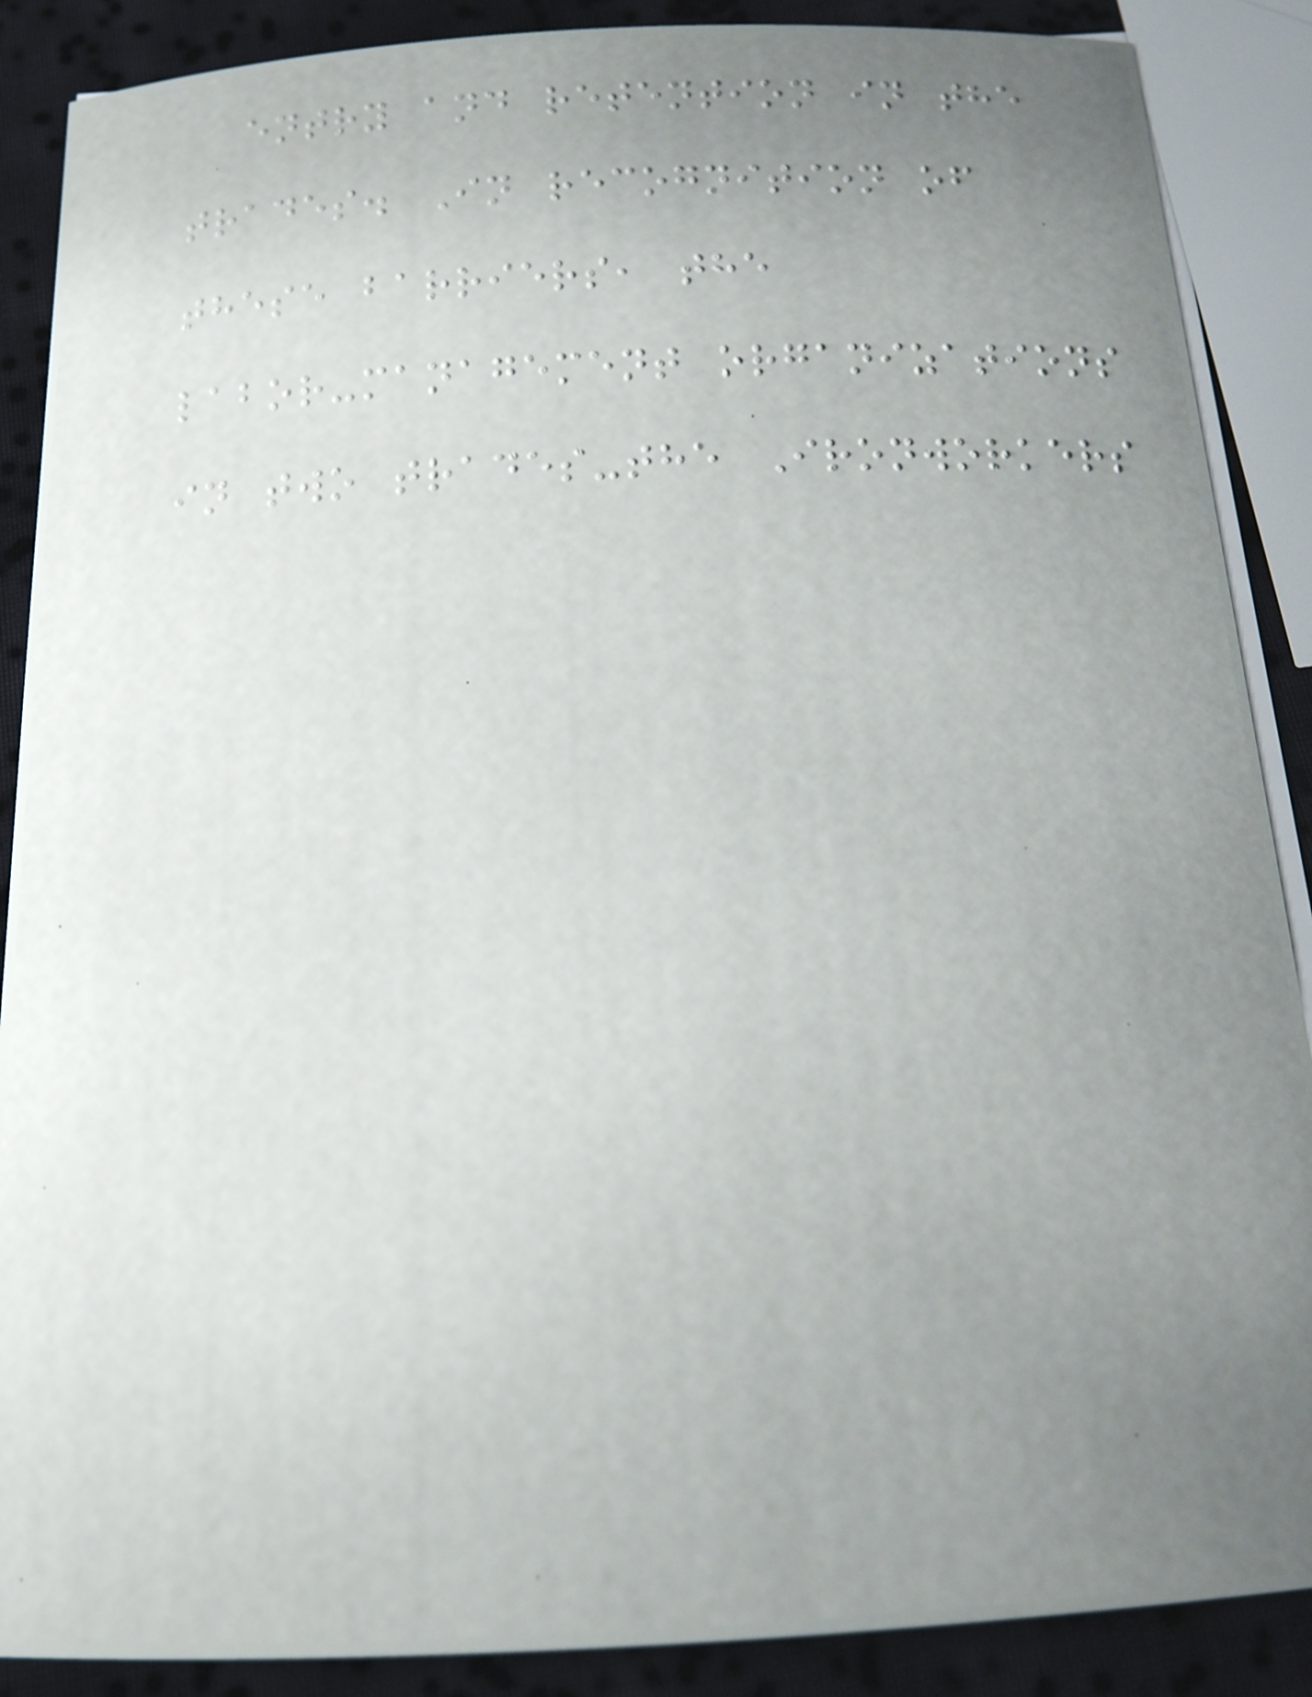entry and retention in the
trades. In recognition of
these barriers, the
labor-management organizations
in two trades-the Ironworkers
